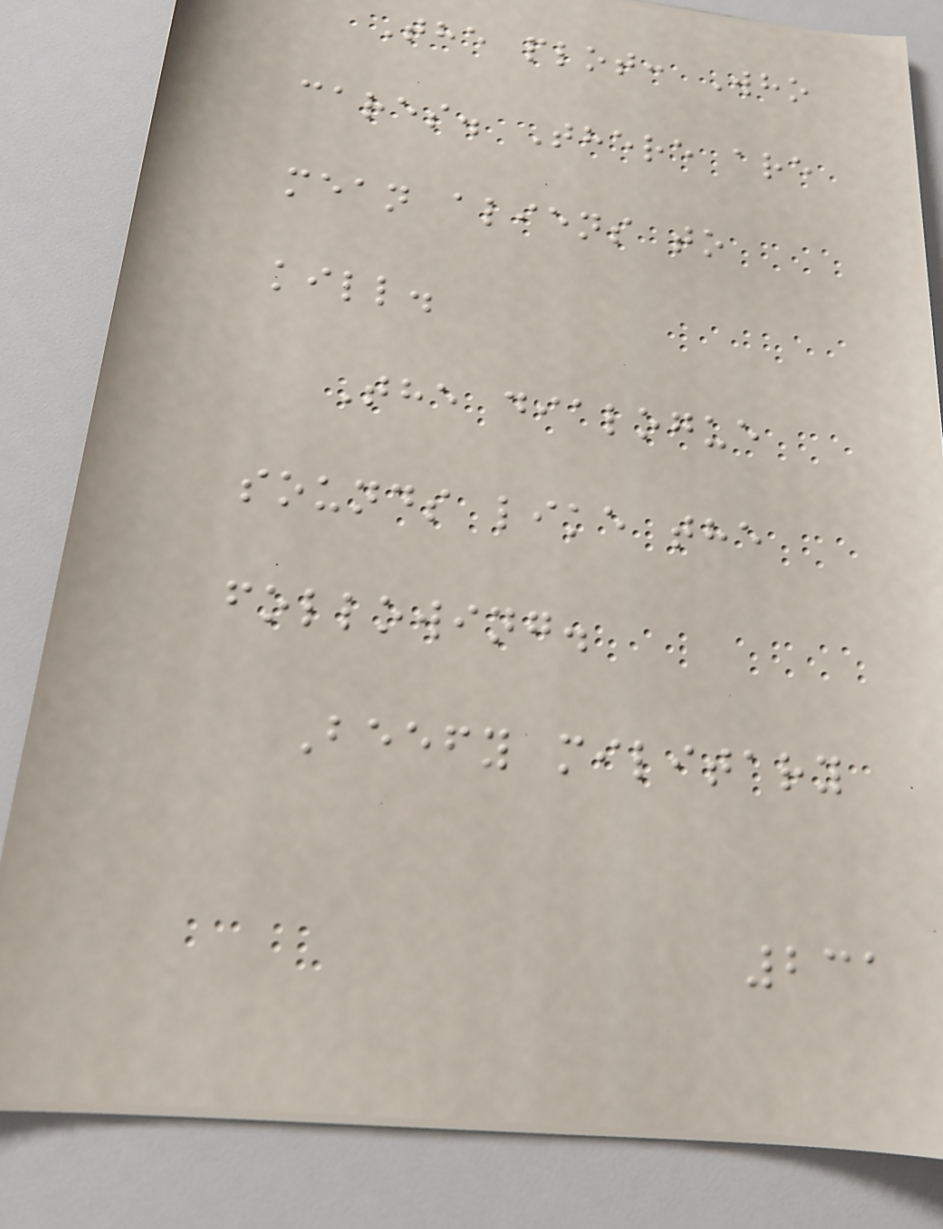The plot: Who
cares. There are
mean aliens to
kill.
The dialogue
sounds like the
following.
Beefy military
231
